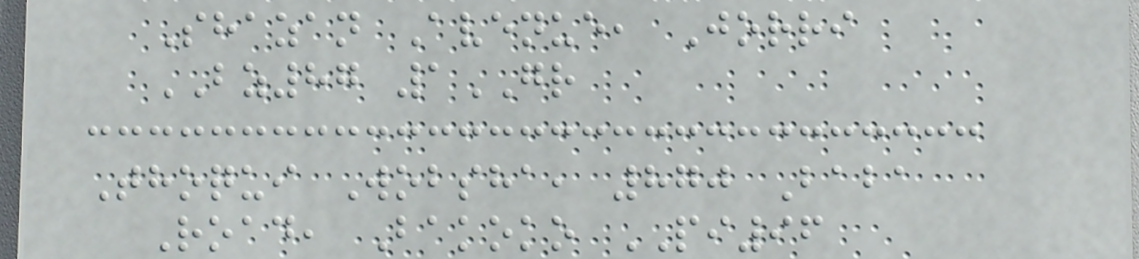Shazan Avenue, Jorri
BZ87 1GR
Thoqui Wobsha, 870 Baba
Road, Bakoko PI96
